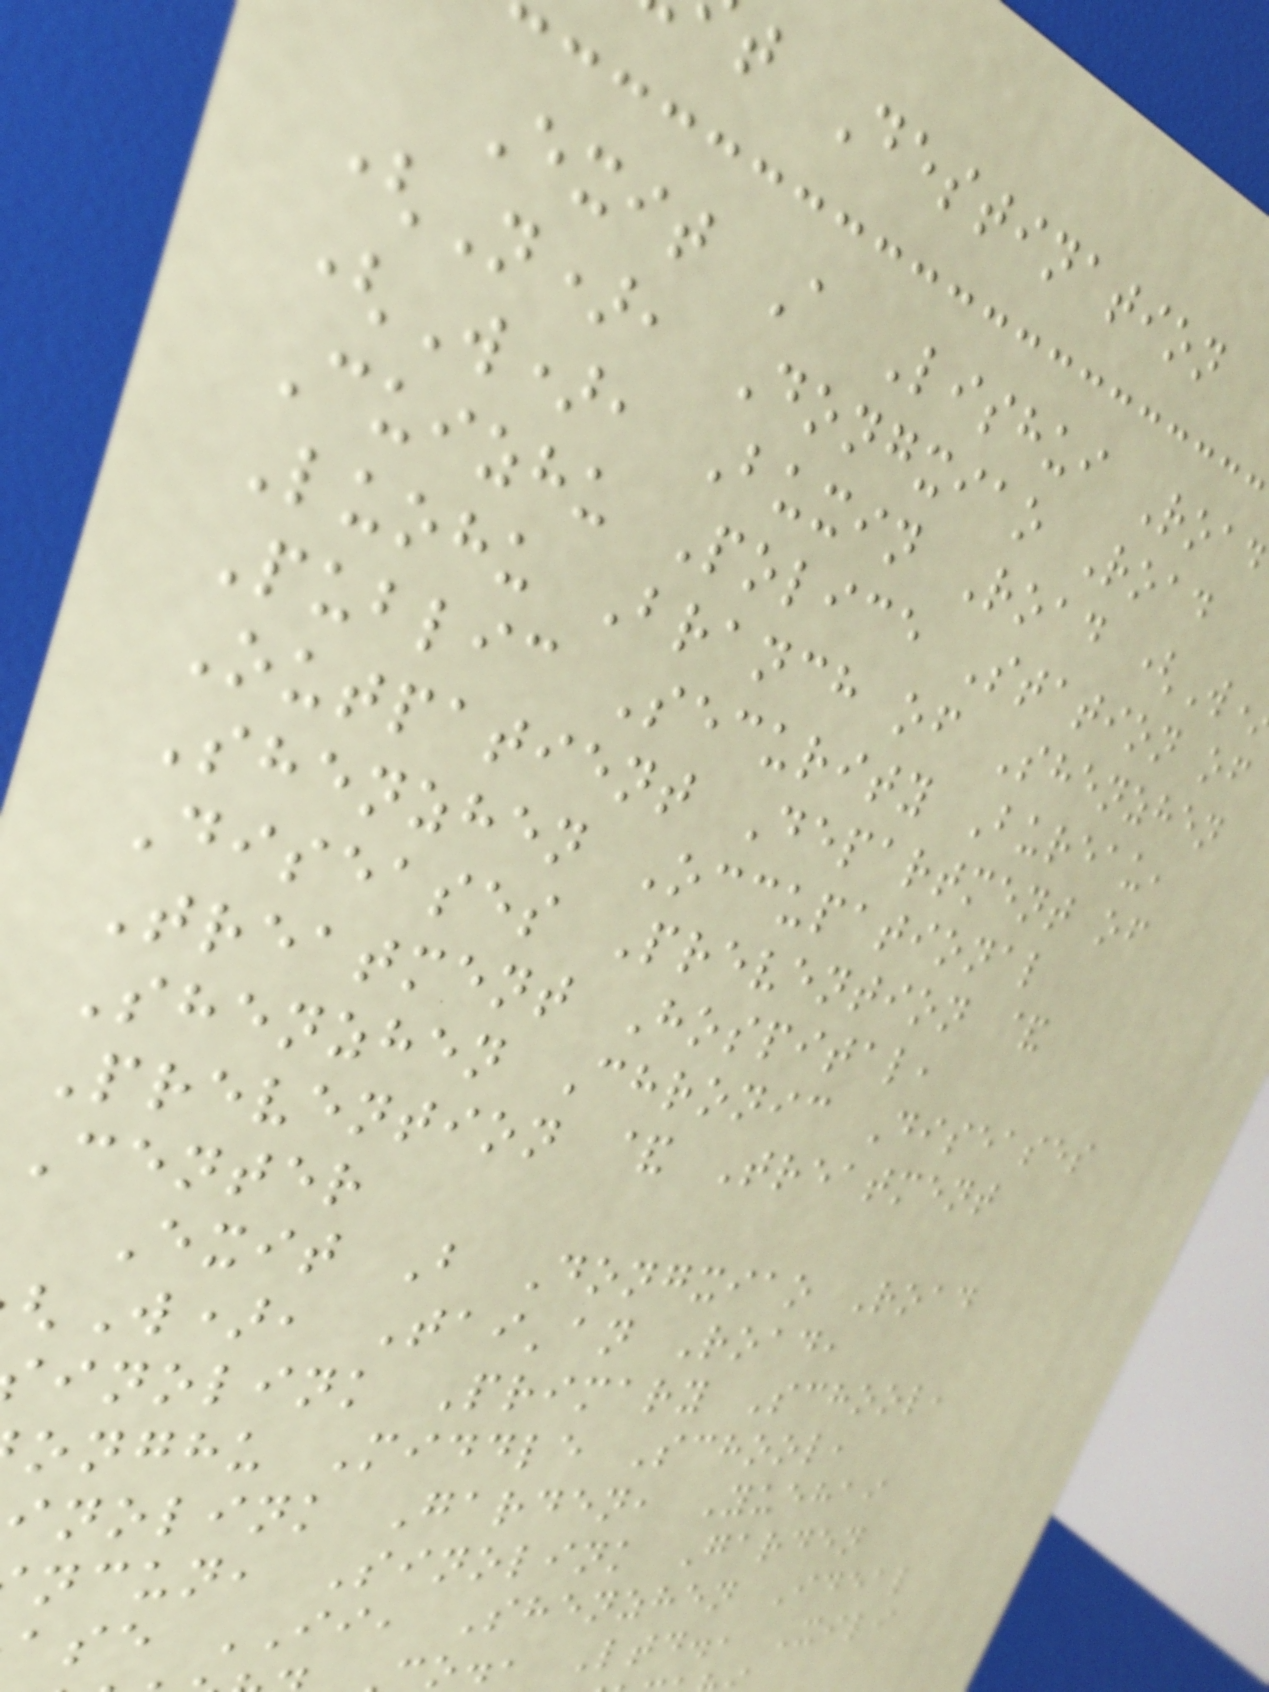t Destination
Exit A Lishui Road
(N), Dongxiao Road
(W), Buxin Road (W
Cuizhu Police Station of
Luohu Branch of Shenzhen
Public Security Bureau,
Outpatient Department of
Shenzhen Occupational
Diseases Prevention &
Treatment Hospital,
Shenzhen Chronic Diseases
Prevention & Treatment
Center
Exit B Dongxiao Road
W), Tai'an Road,
inolink Primary School,
onghu Middle School,
inolink Garden, Yuehai
ncun, Sinolink Garden
ase II, Shenzhen Ideal
o., Ltd., Xili
